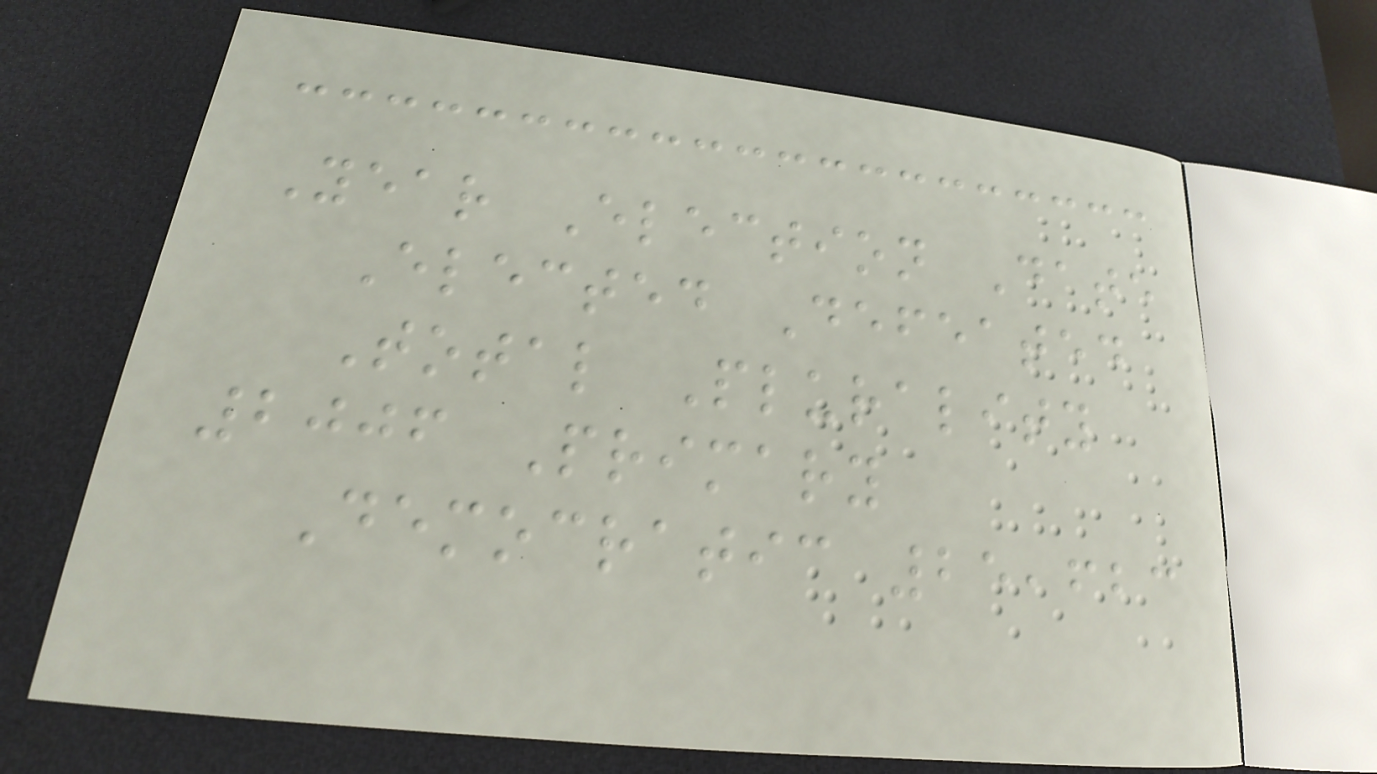Year Election Date
Elected Defeated
Total Plurality
2006 Primary
Democratic 25,623
